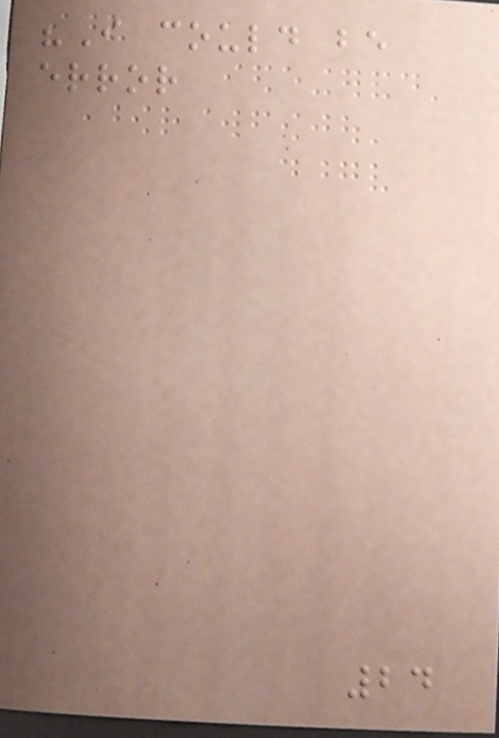"I could be
error
24
